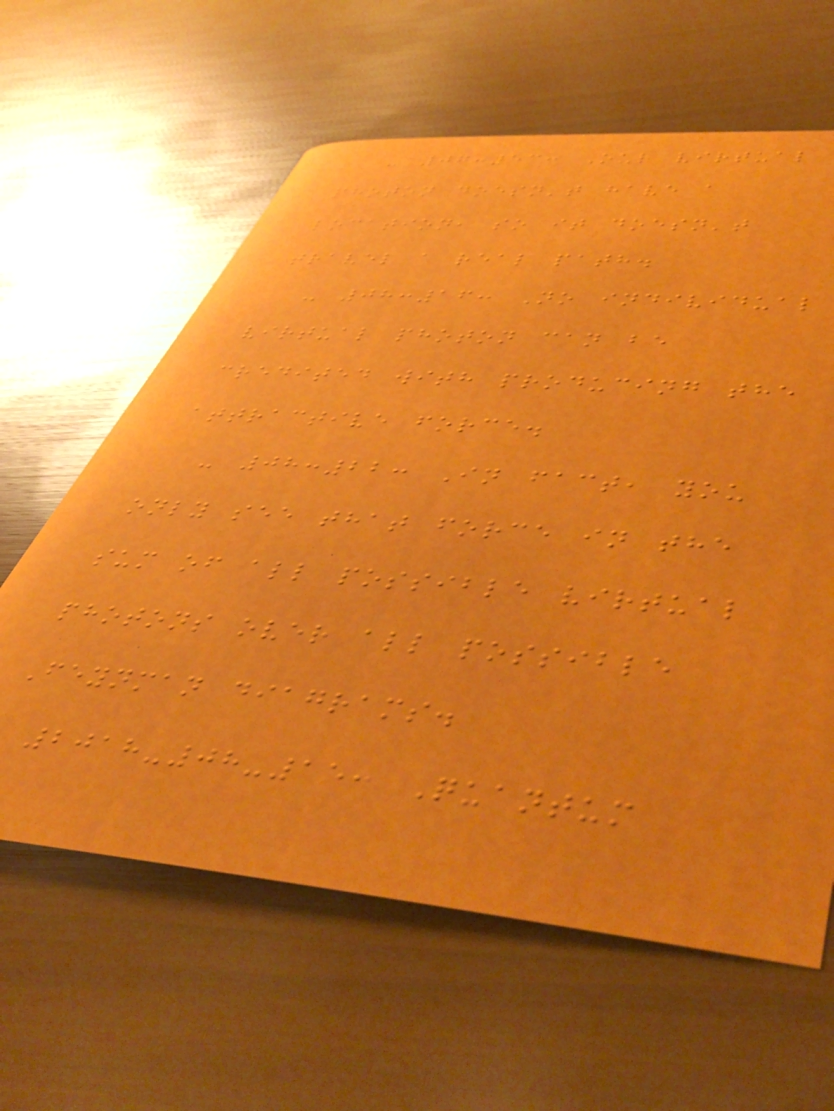- 07:53: Our virtual
photon doesn't have a
location, so it doesn't
travel a real path.
- 08:16: No individual
virtual photon can be
credited with producing the
attractive force.
- 08:22: In fact, you
only see that force in the
sum of all possible virtual
photons over all possible
Feynman diagrams.
2018-08-15: Quantum
